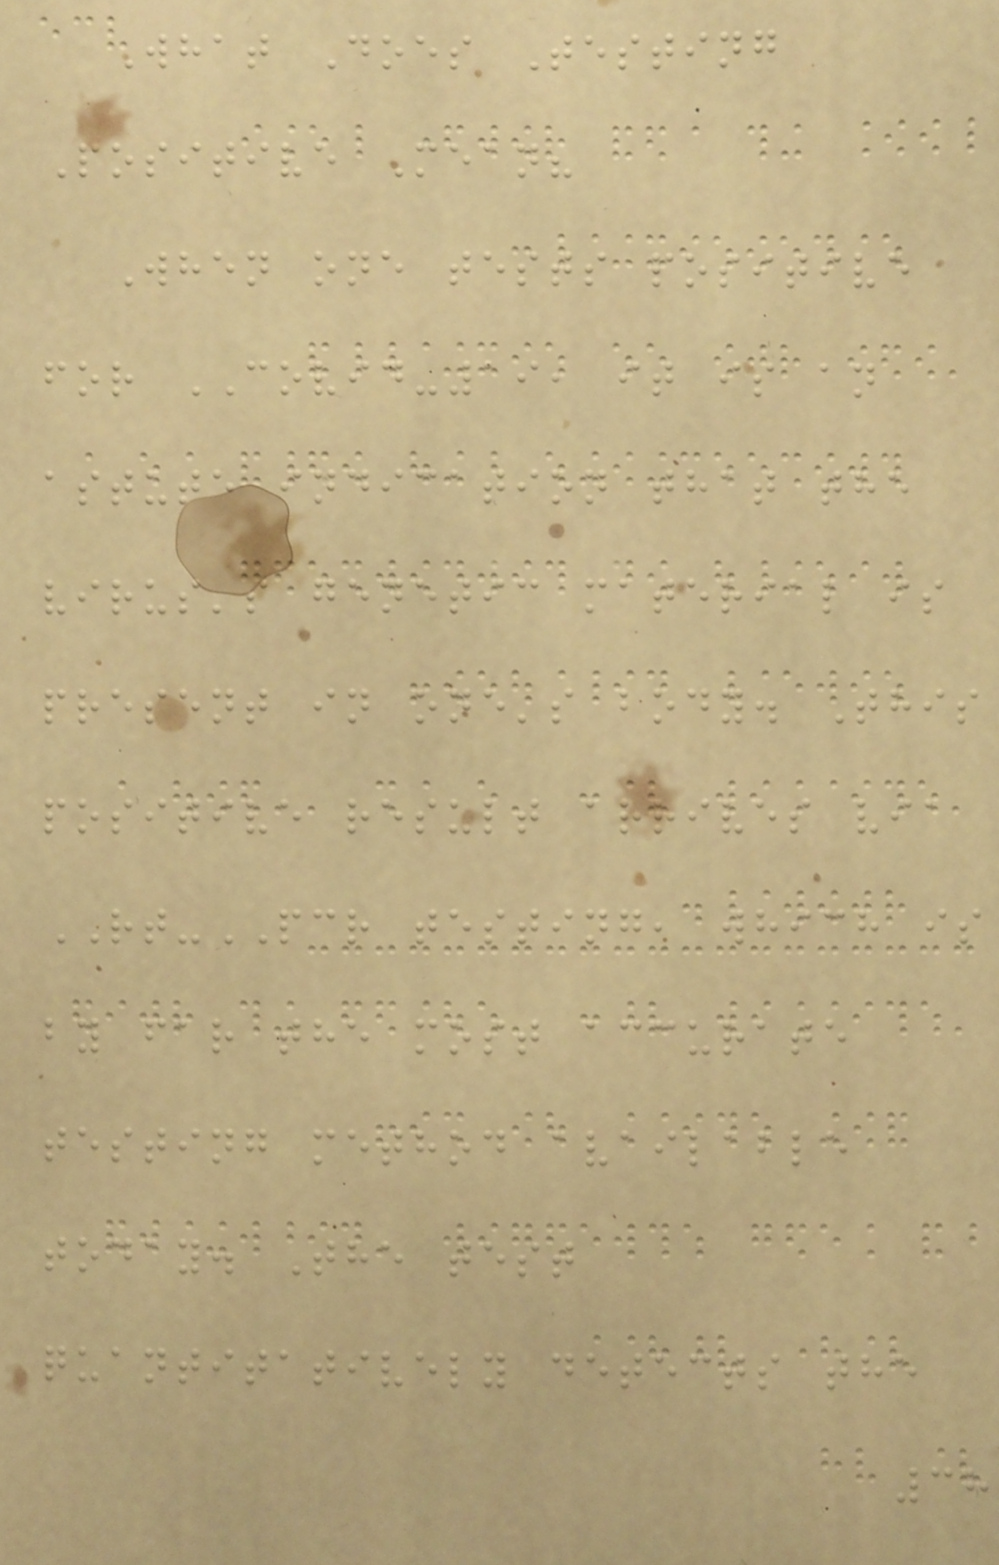What Does Testing
Positive Mean?
When one tests positive
for COVID-19, it is an
astute indication that the
virus's genetic material is
present in one's body. This
positive result arrives via
RT-PCR testing, which is
by far the most accurate
testing method available
today. The test
quantitatively detects the
38
